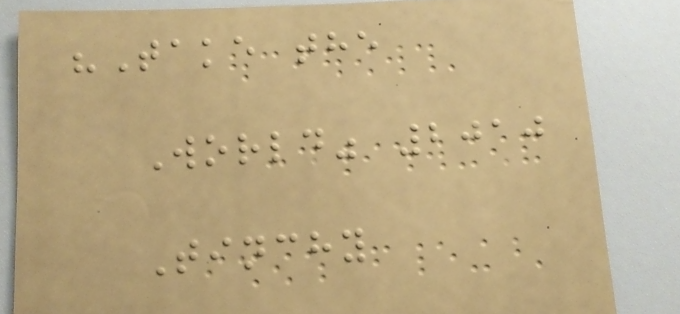"Take the
World" 2010
Tinchy
